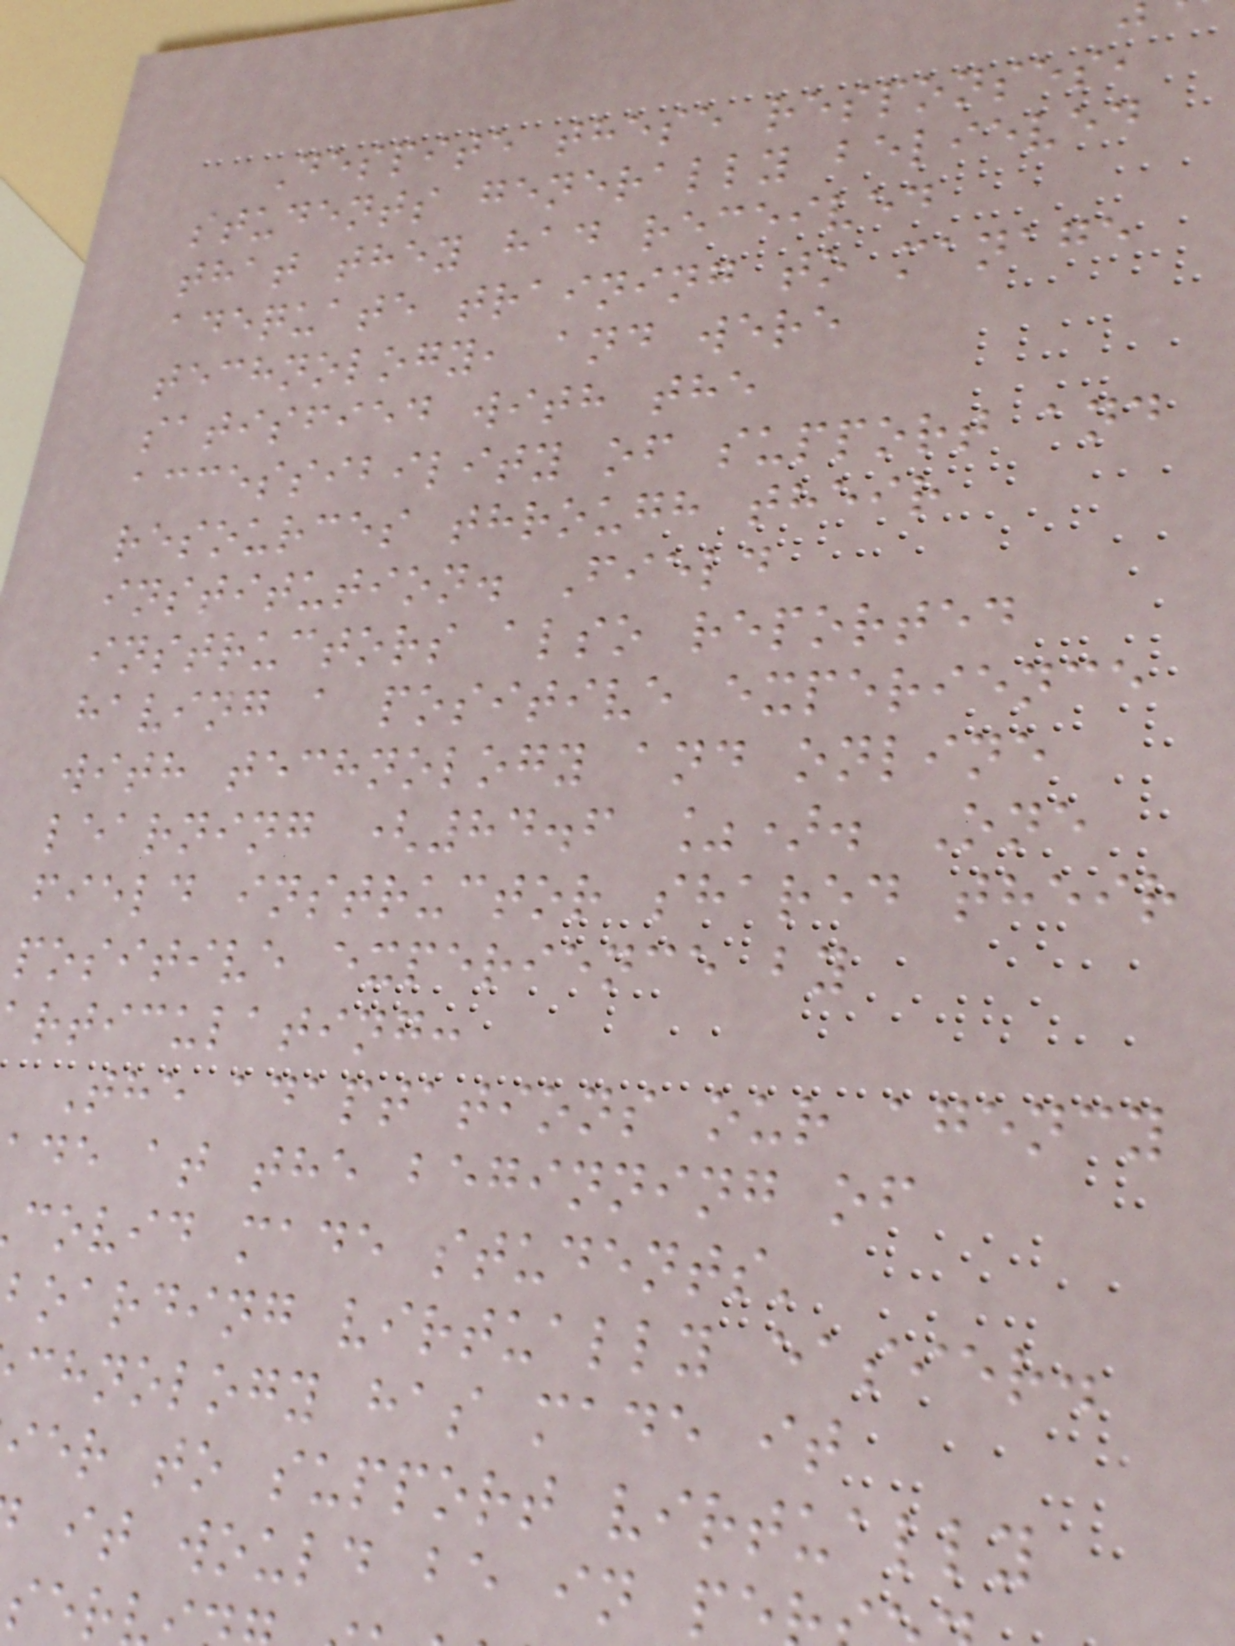Despite these responses,
students generally believed
that they had received
adequate training to manage
technology, and were
satisfied with the
accessibility of support and
resources through their
institution. Field
instructors also reported
having a positive experience
with technology and online
learning (84.6 %). One
field instructor shared their
positive experience by
rticulating:
The adaptations our agency
de at the beginning of
covid made students'
boarding virtually easier.
chnology has made it
ier to support virtually
it would be in p
